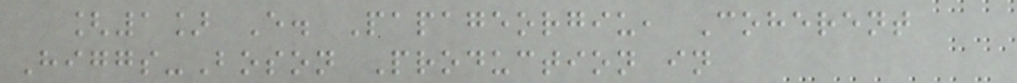[1] E. Papageorgiu, Coherent
Higgs-Boson Production in
